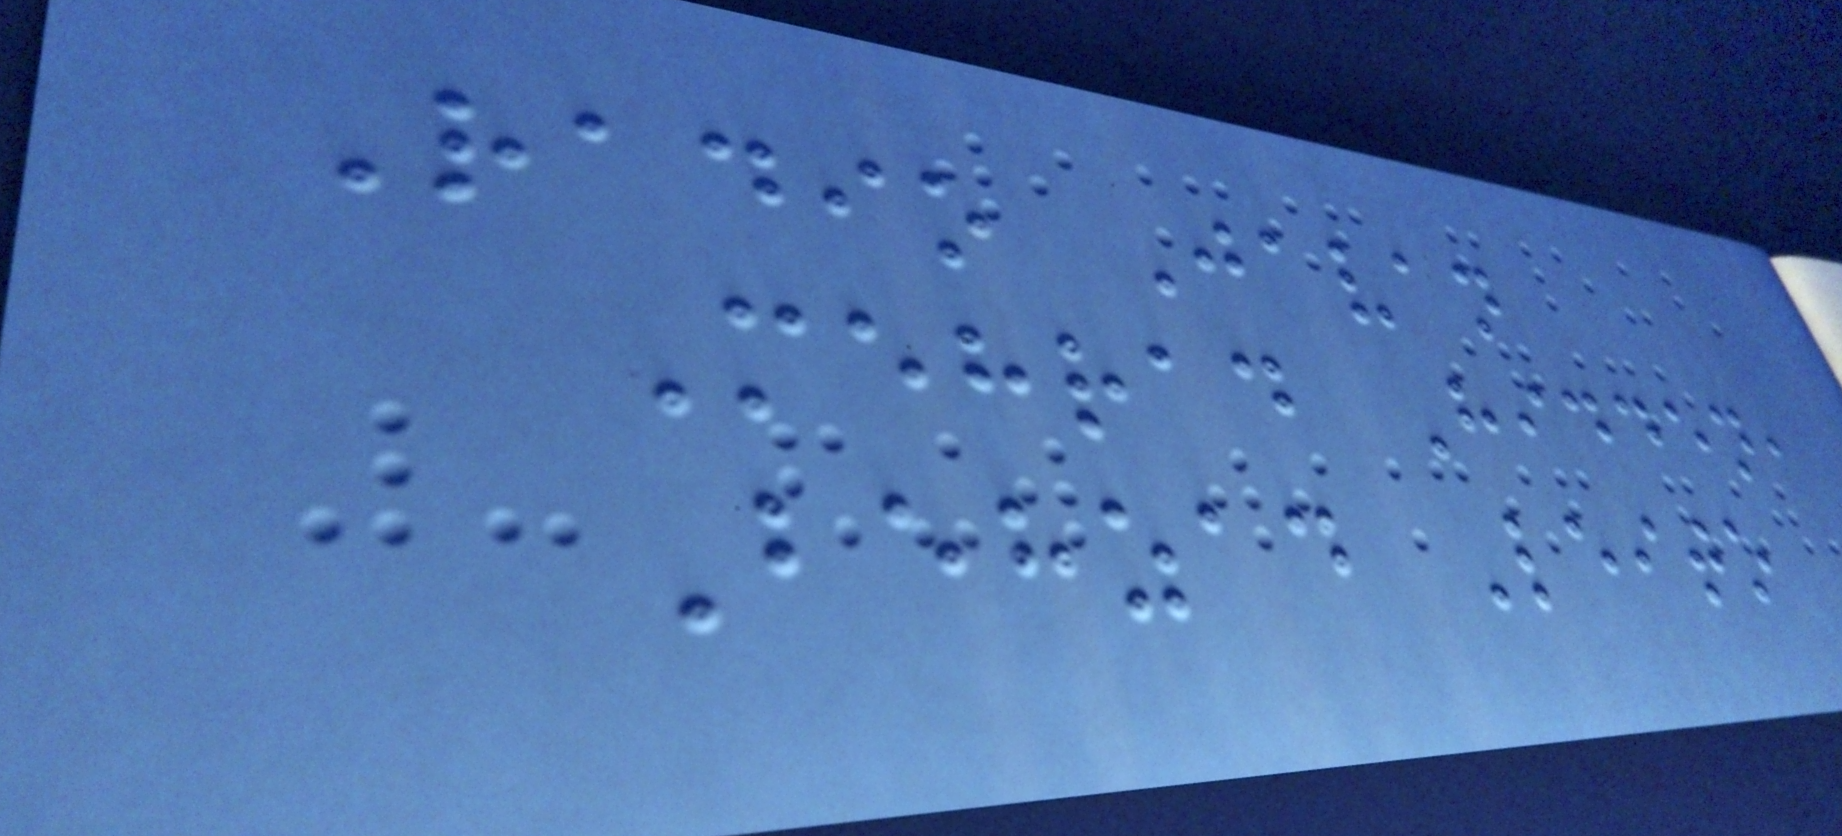Radio Javan
Mehrad Hidden,
Behzad Leito
